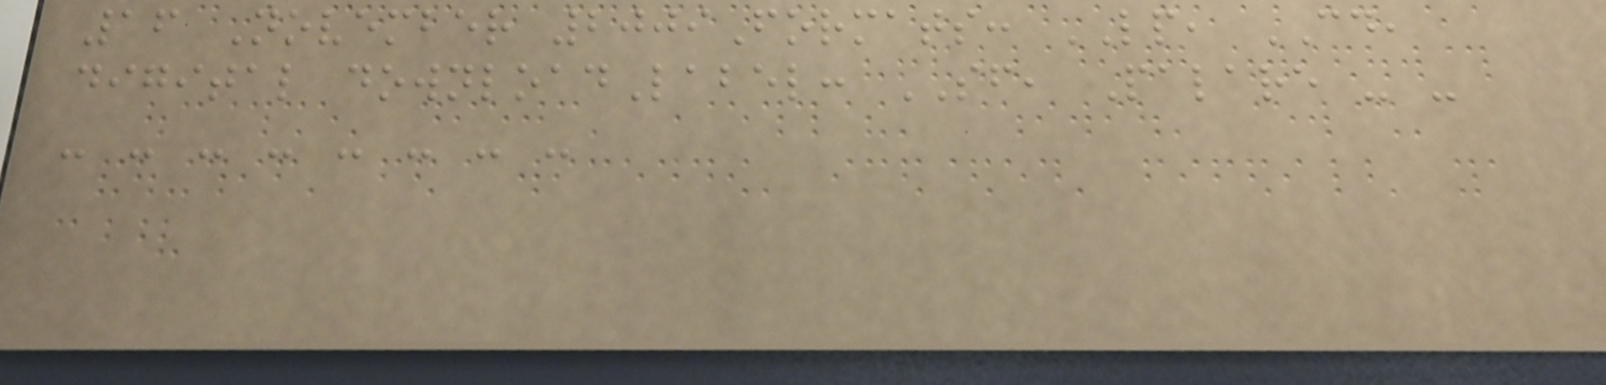16 November 2009Formats: LP, CD,
digital downloadLabel: SF, Palare - -
- - - - - - - -
